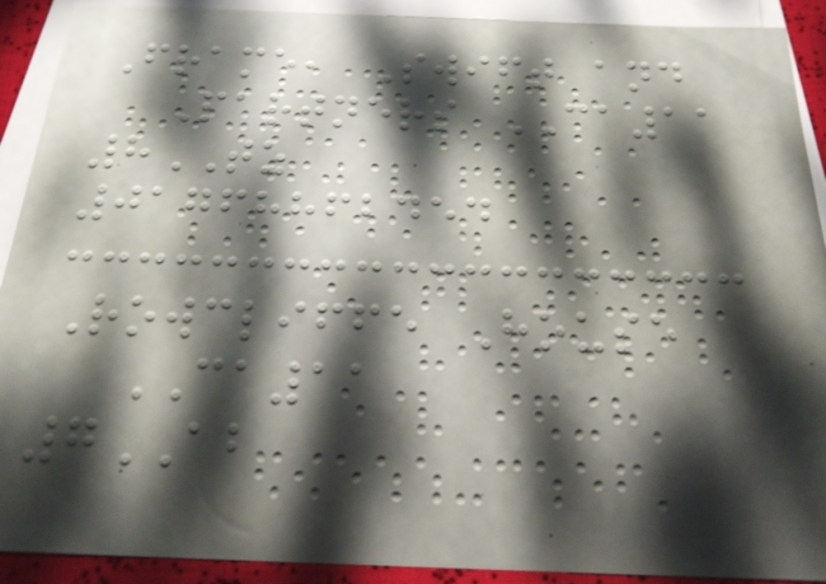Frame, Swift and
Partners CA11
8TZ
01768862454
Rowcliffe House
CA11
7AB
